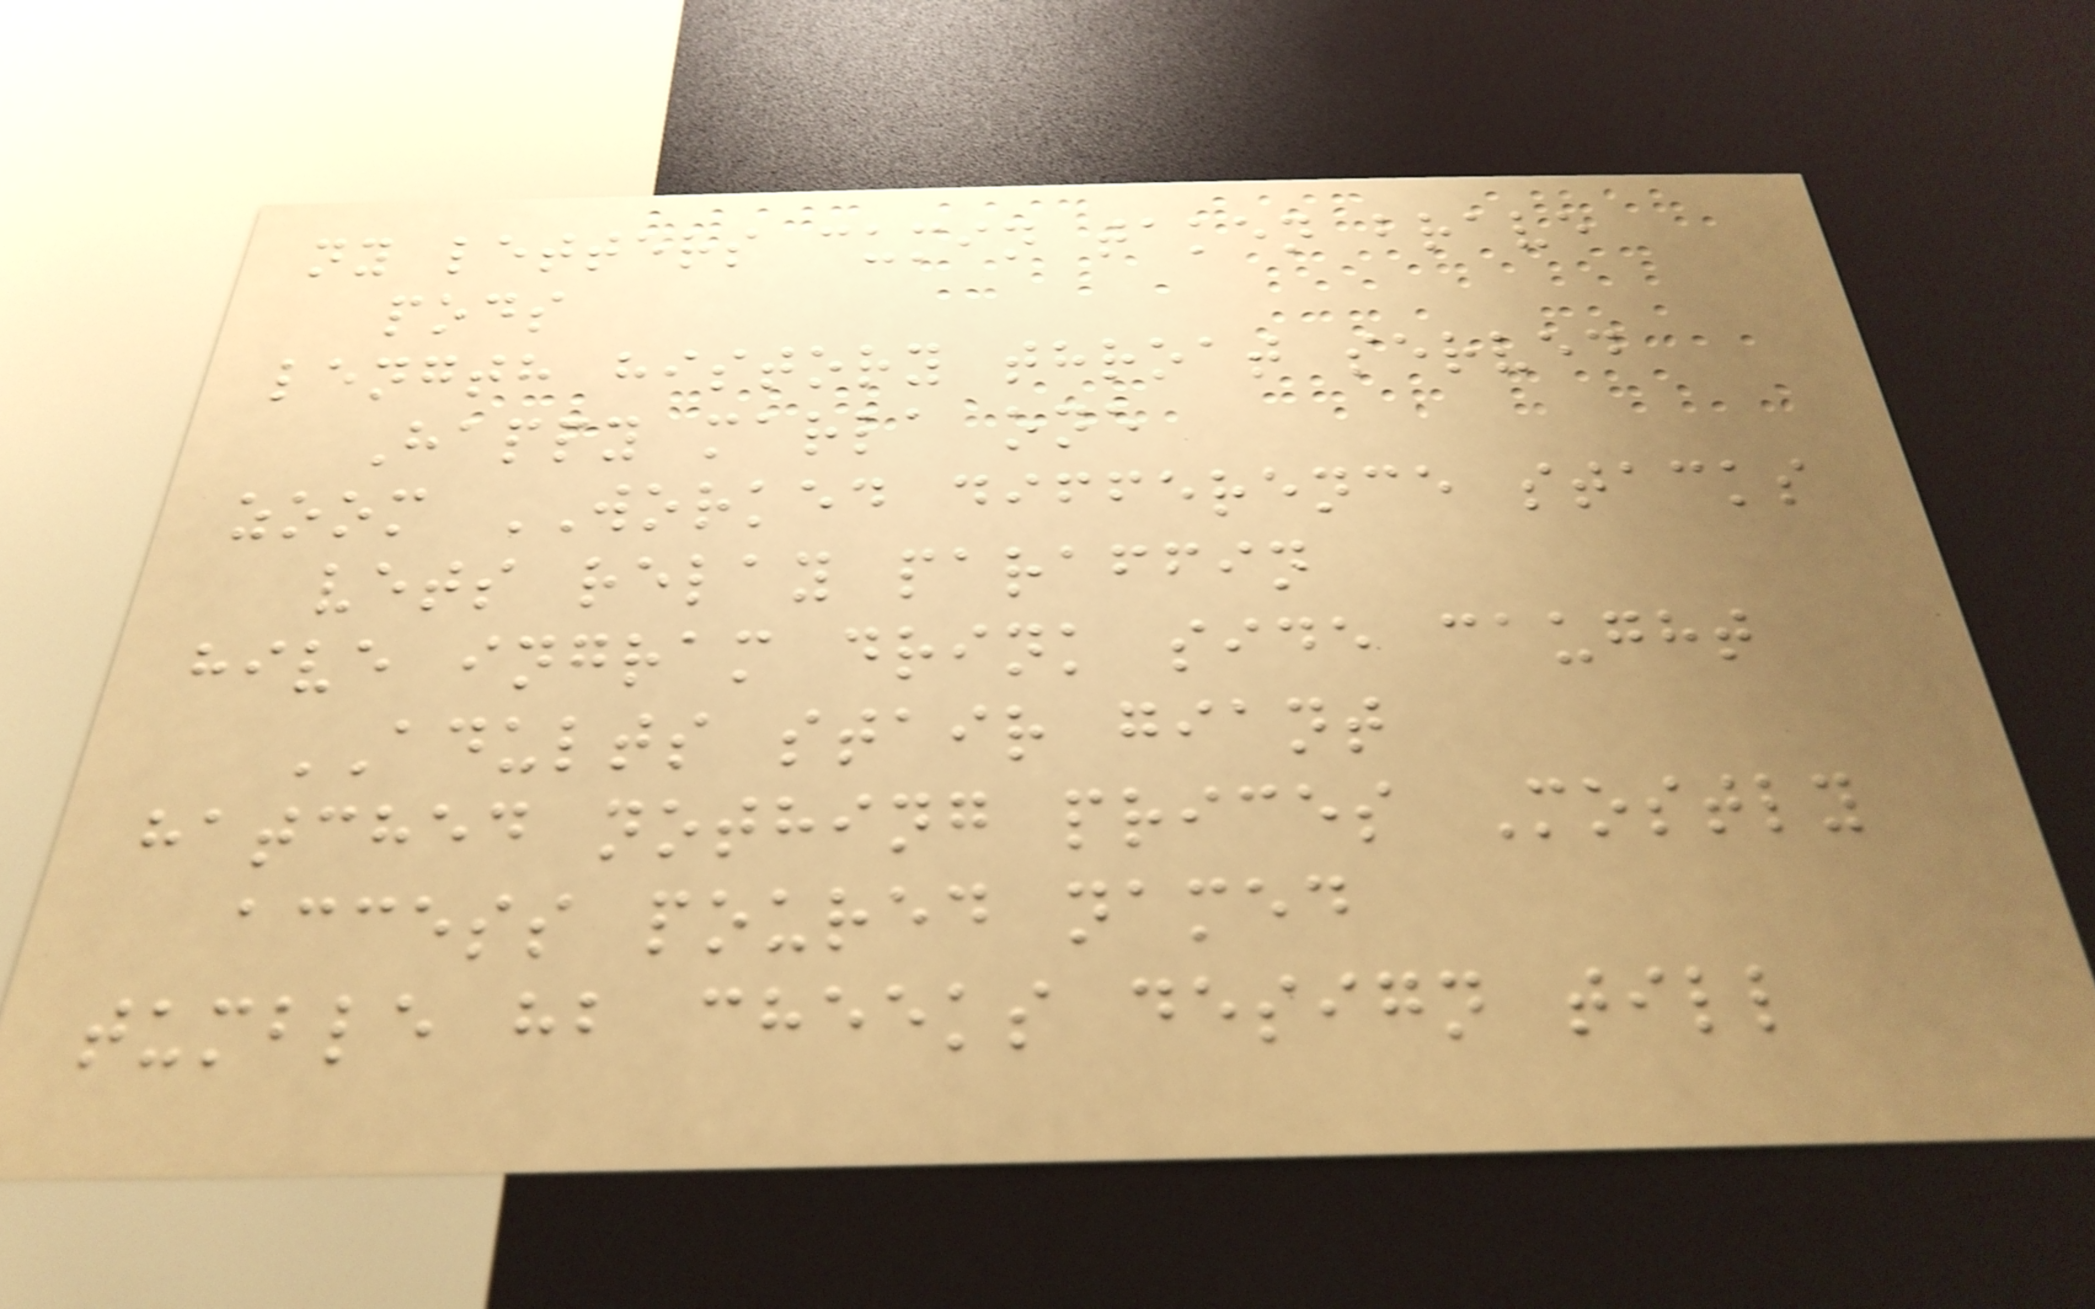ny letters cumin taken brave
pods
length history throat served
Happy marla one
zoom WORKED difference stacks
vets relay paraffin
hive ingram drink side caught
ADULTS stair giant
hatched nothing prices Mostly
access poured named
tumble hb cheeks design till
